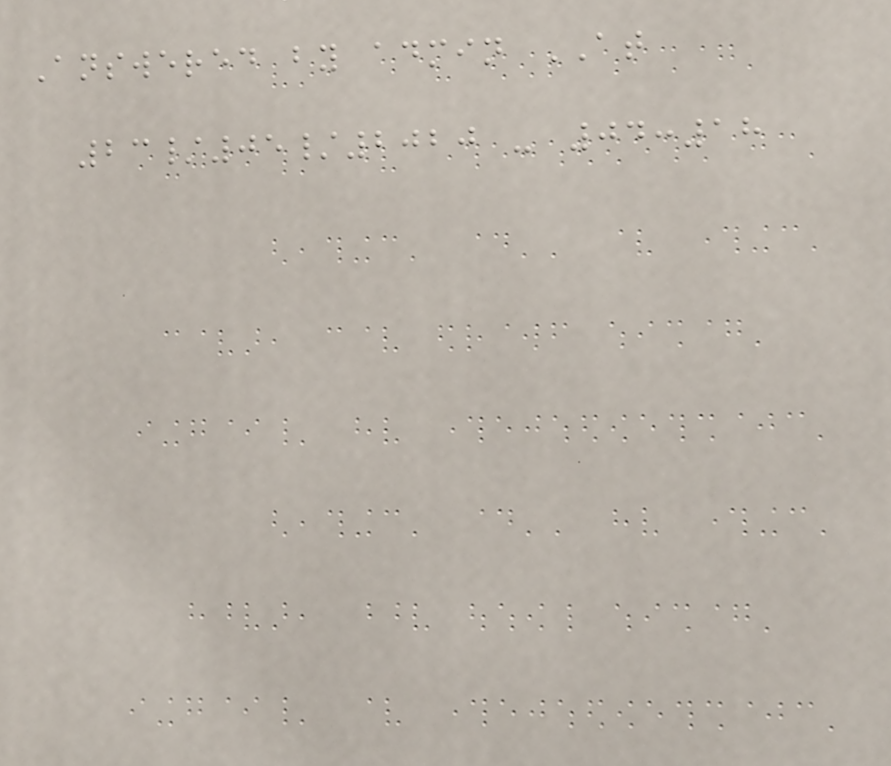Answered by admin AT
23/05/2020 - 04:18
